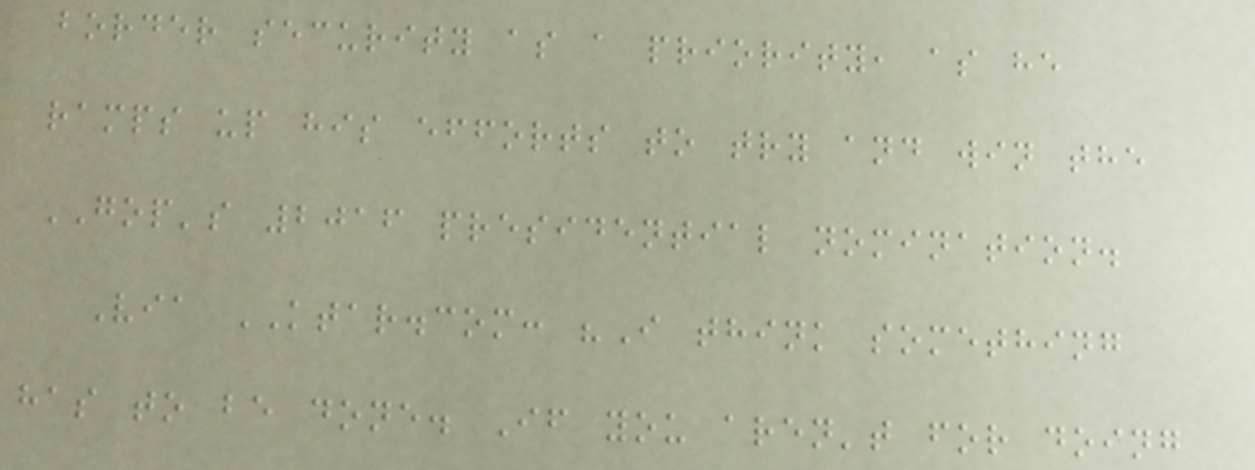border security as a priority, as he
ramps up his efforts to try and win the
GOP's 2016 presidential nomination.
Via KTAR.com: "I think something
has to be done. If you aren't for doing
